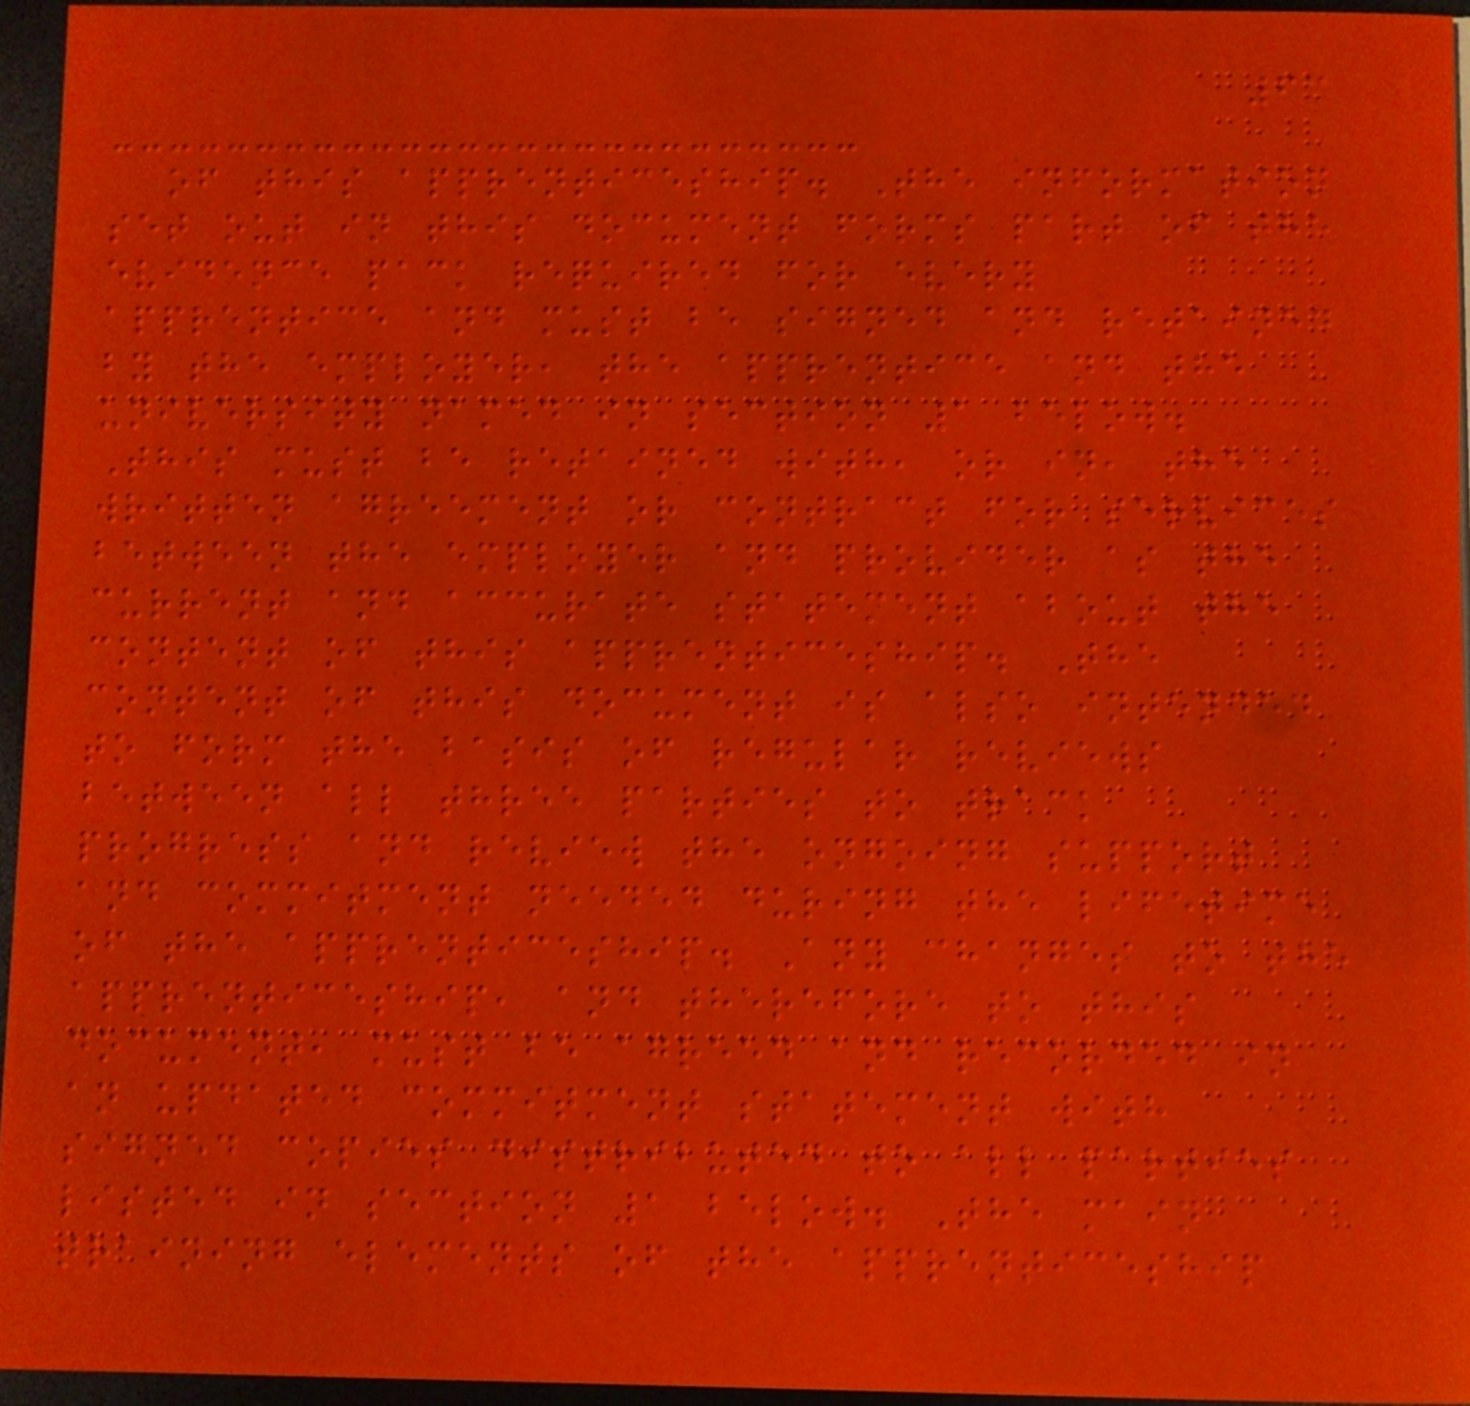63
of this apprenticeship. The information
set out in this document forms part of the
evidence pack required for every
apprentice and must be signed and retained
by the employer, the apprentice and the
university named in section 1 below.
This must be retained with, or in, the
written agreement or contract for services
between the employer and provider as the
current and accurate statement about the
content of this apprenticeship. The
content of this document is also intended
to form the basis of regular reviews
between all three parties to track
progress and review the ongoing support
and commitment needed during the lifetime
of the apprenticeship. Any changes to the
apprenticeship, and therefore to this
document, must be agreed and recorded in
an updated commitment statement with
signed copies distributed to all parties
listed in section 1 below. The main
training elements of the apprenticeship
